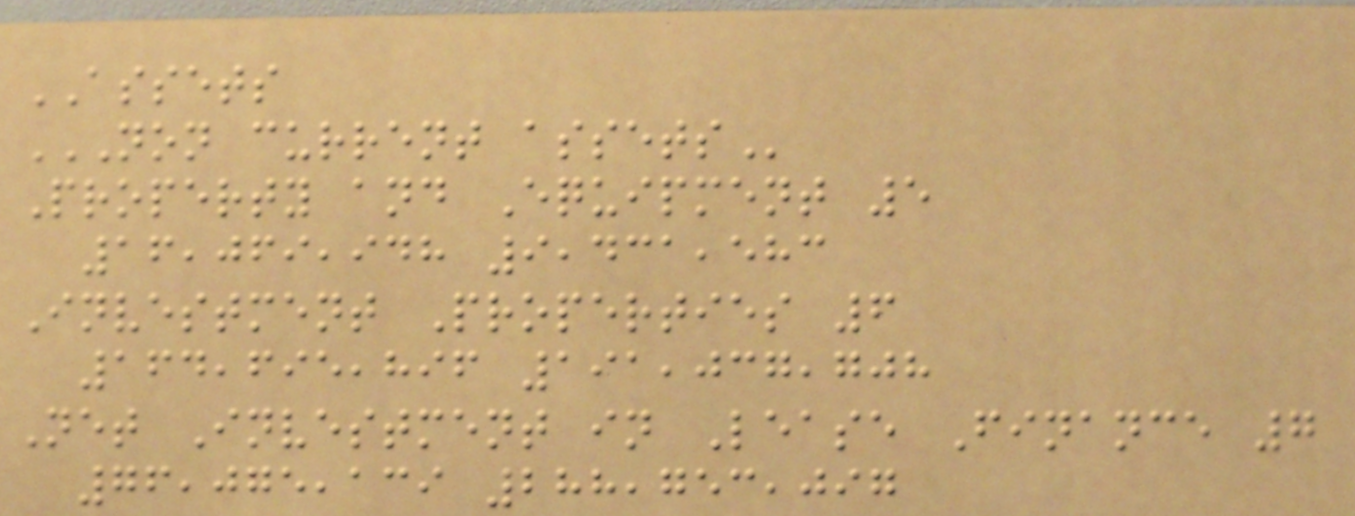ASSETS
NON CURRENT ASSETS
Property and Equipment 5
16,069,948 9,431,583
Investment Properties 6
164,695,896 191,037,708
Net Investment in Lease Finance 7
76,075,139 288,753,097
